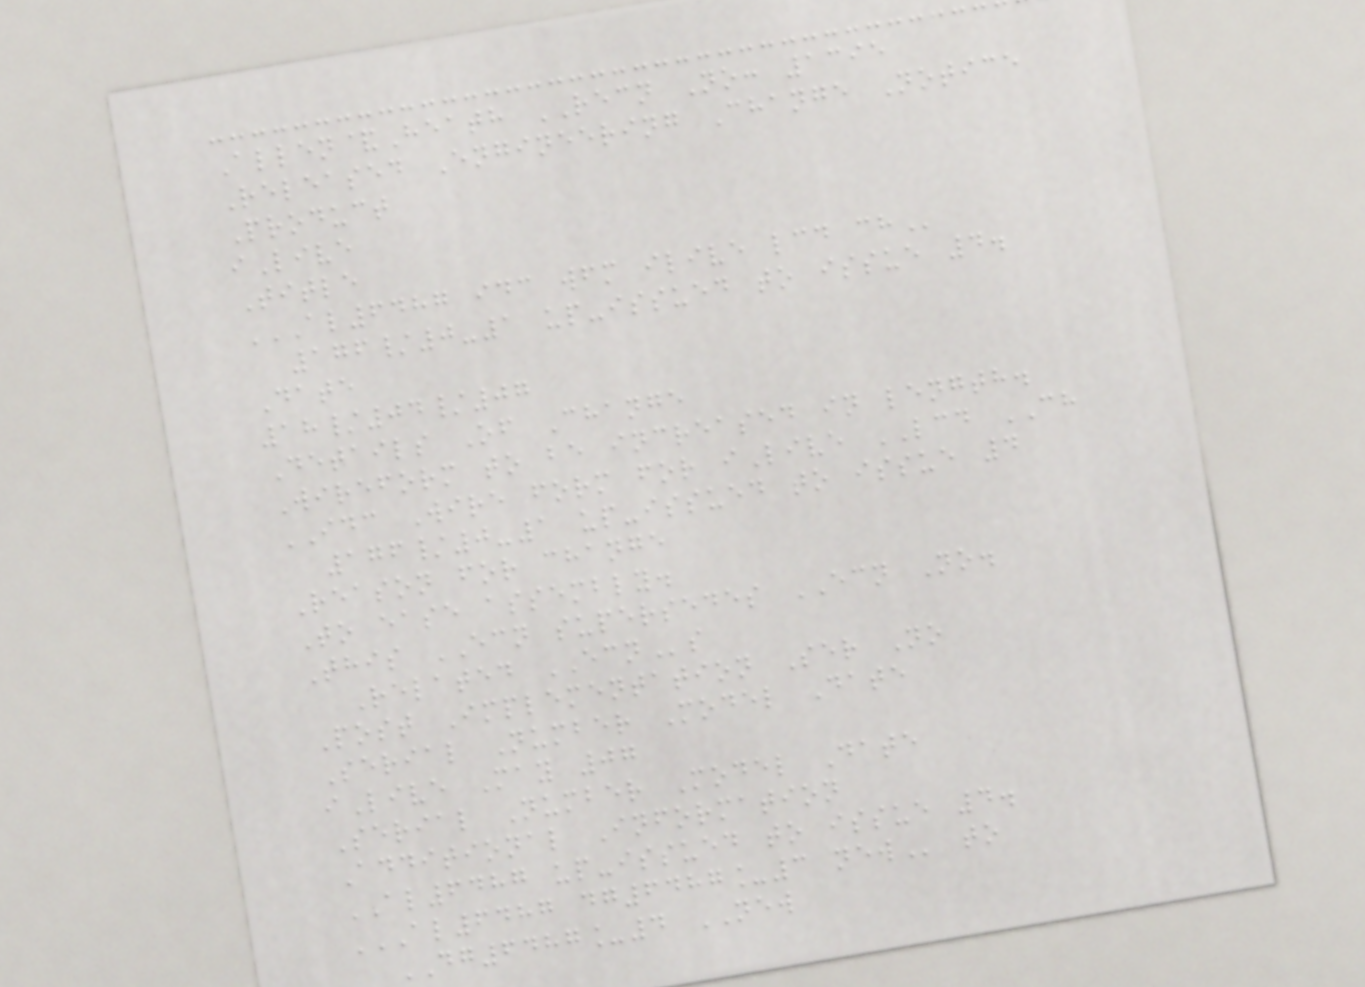Allen&Heath RECN No: 1395
Released Engineering Change Notice
Product
iLive
Title
AL6487 IDC WFM ILIVE LCD CH
176/0-1 up-issued to issue 4.
Date
18/04/07
Details Of Change
Wireform to be increased in length.
IDC Wire form for iLive LCD CH
176/0-1 up-issued to issue 4
Reason for change
To ease assembly.
This ECN supersedes ECN No.
Related ECNs
Post Implementation Ser No
Serial Number Model Date
iLive May 07
Serial Number Model Date
Additional Information
AL6487 up-issued to issue 4.
AL6487 DG6487_3 NEW to
DG6487_4 NEW
